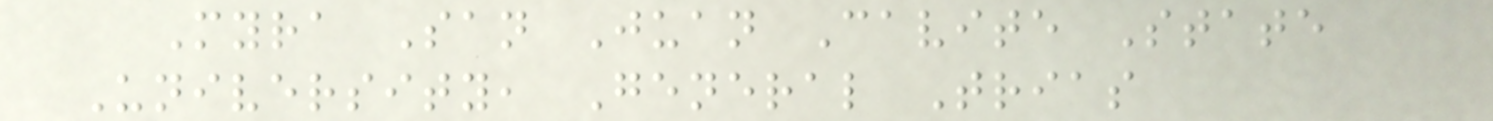Myra San Juan Cavite State
University, General Trias
